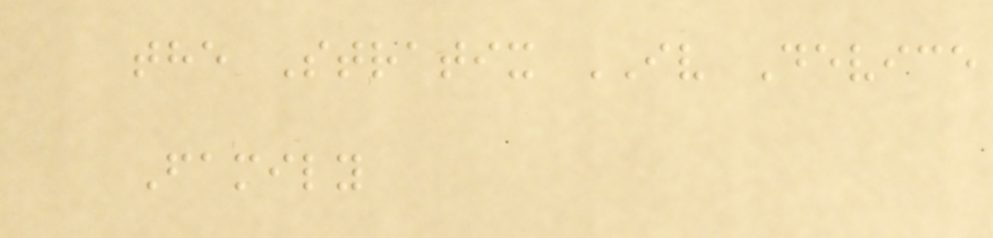the Stratix IV Device
Family
